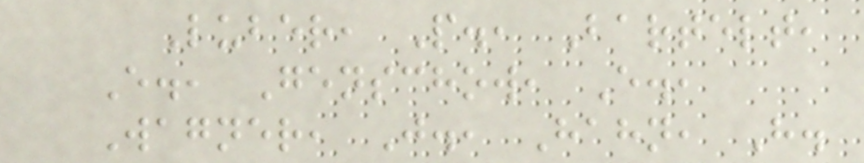Luber, P., Bartelt,
E., Genschow, E.,
Wagner, J., Hahn, H.
